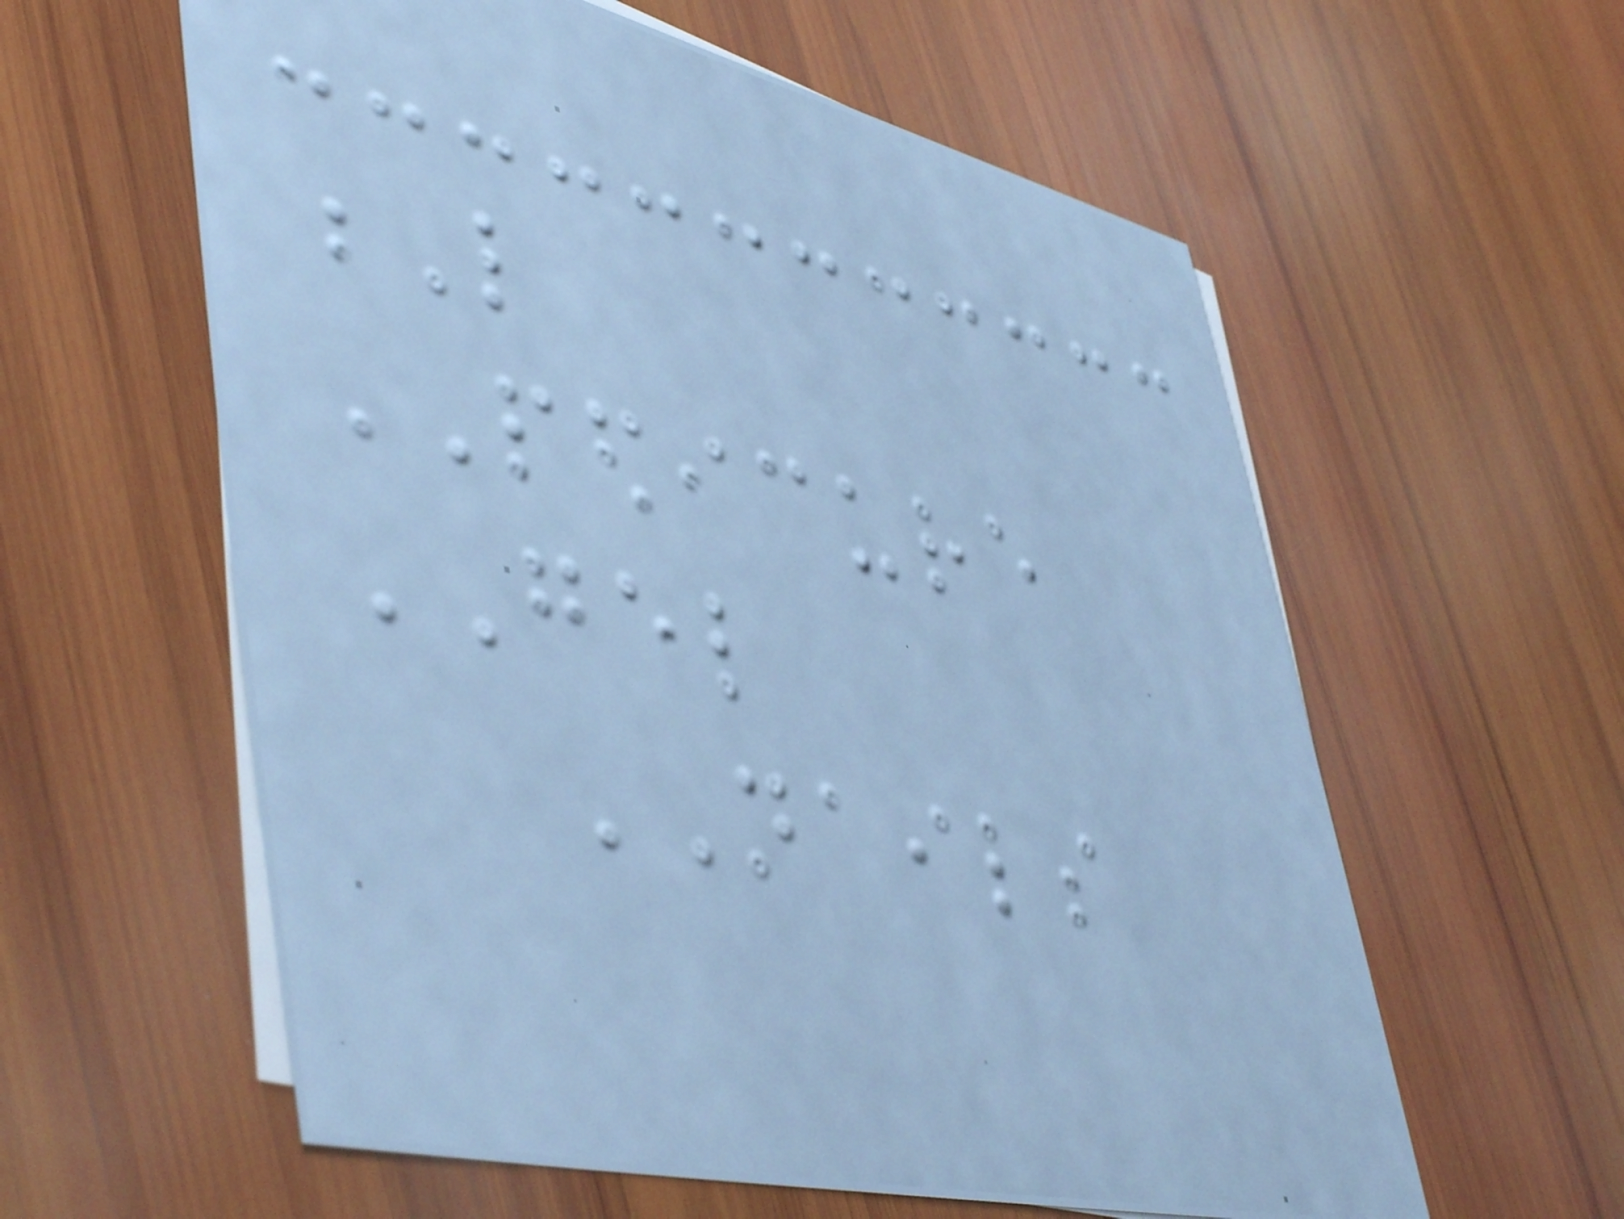L
PEDICURE
GEL
NAILS
